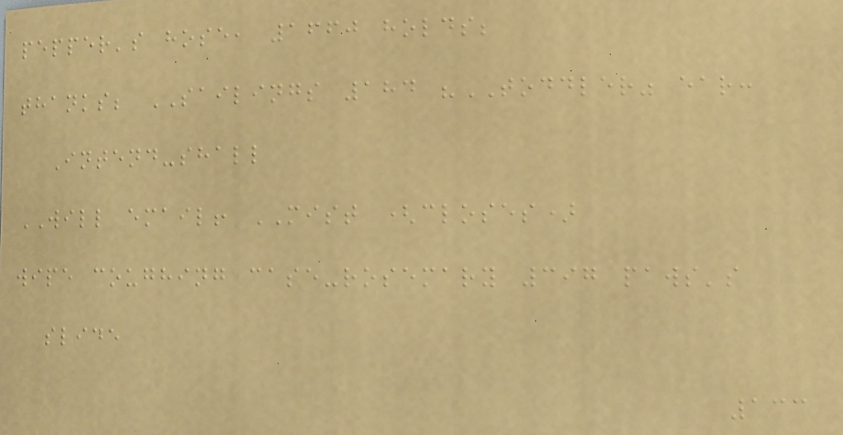pepper's hose, 1660 holds;
thanks; SAILINGS 184 "TODDLER" ear:
Intend-shall
WILL email! MIST (closes)
wipe coughing case-rosemary 397 paws's
slide
133
